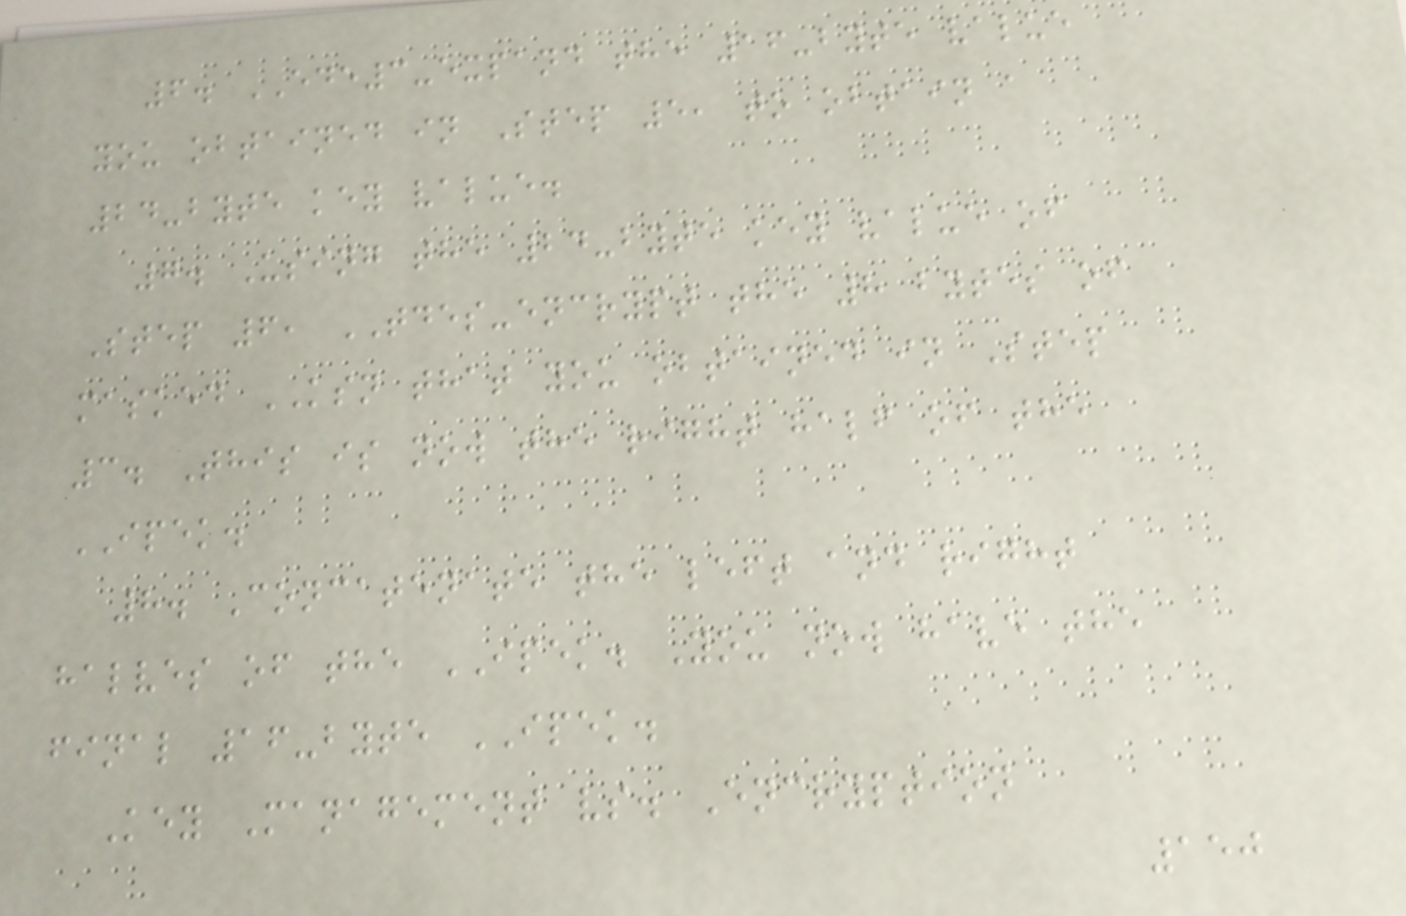6. EDE3-expand the 16-byte value
you obtained in Step 5, to obtain a
24-byte key value.
7. Using the 24-byte key value of
Step 6, TDES-encrypt the 8 bytes of
masked KSN that you obtained in Step
3. This is now the right half of the
IPEK.
8. Concatenate the left and right
halves of the IPEK. You now have the
final 16-byte IPEK.
Key Management vs. Encryption
150
